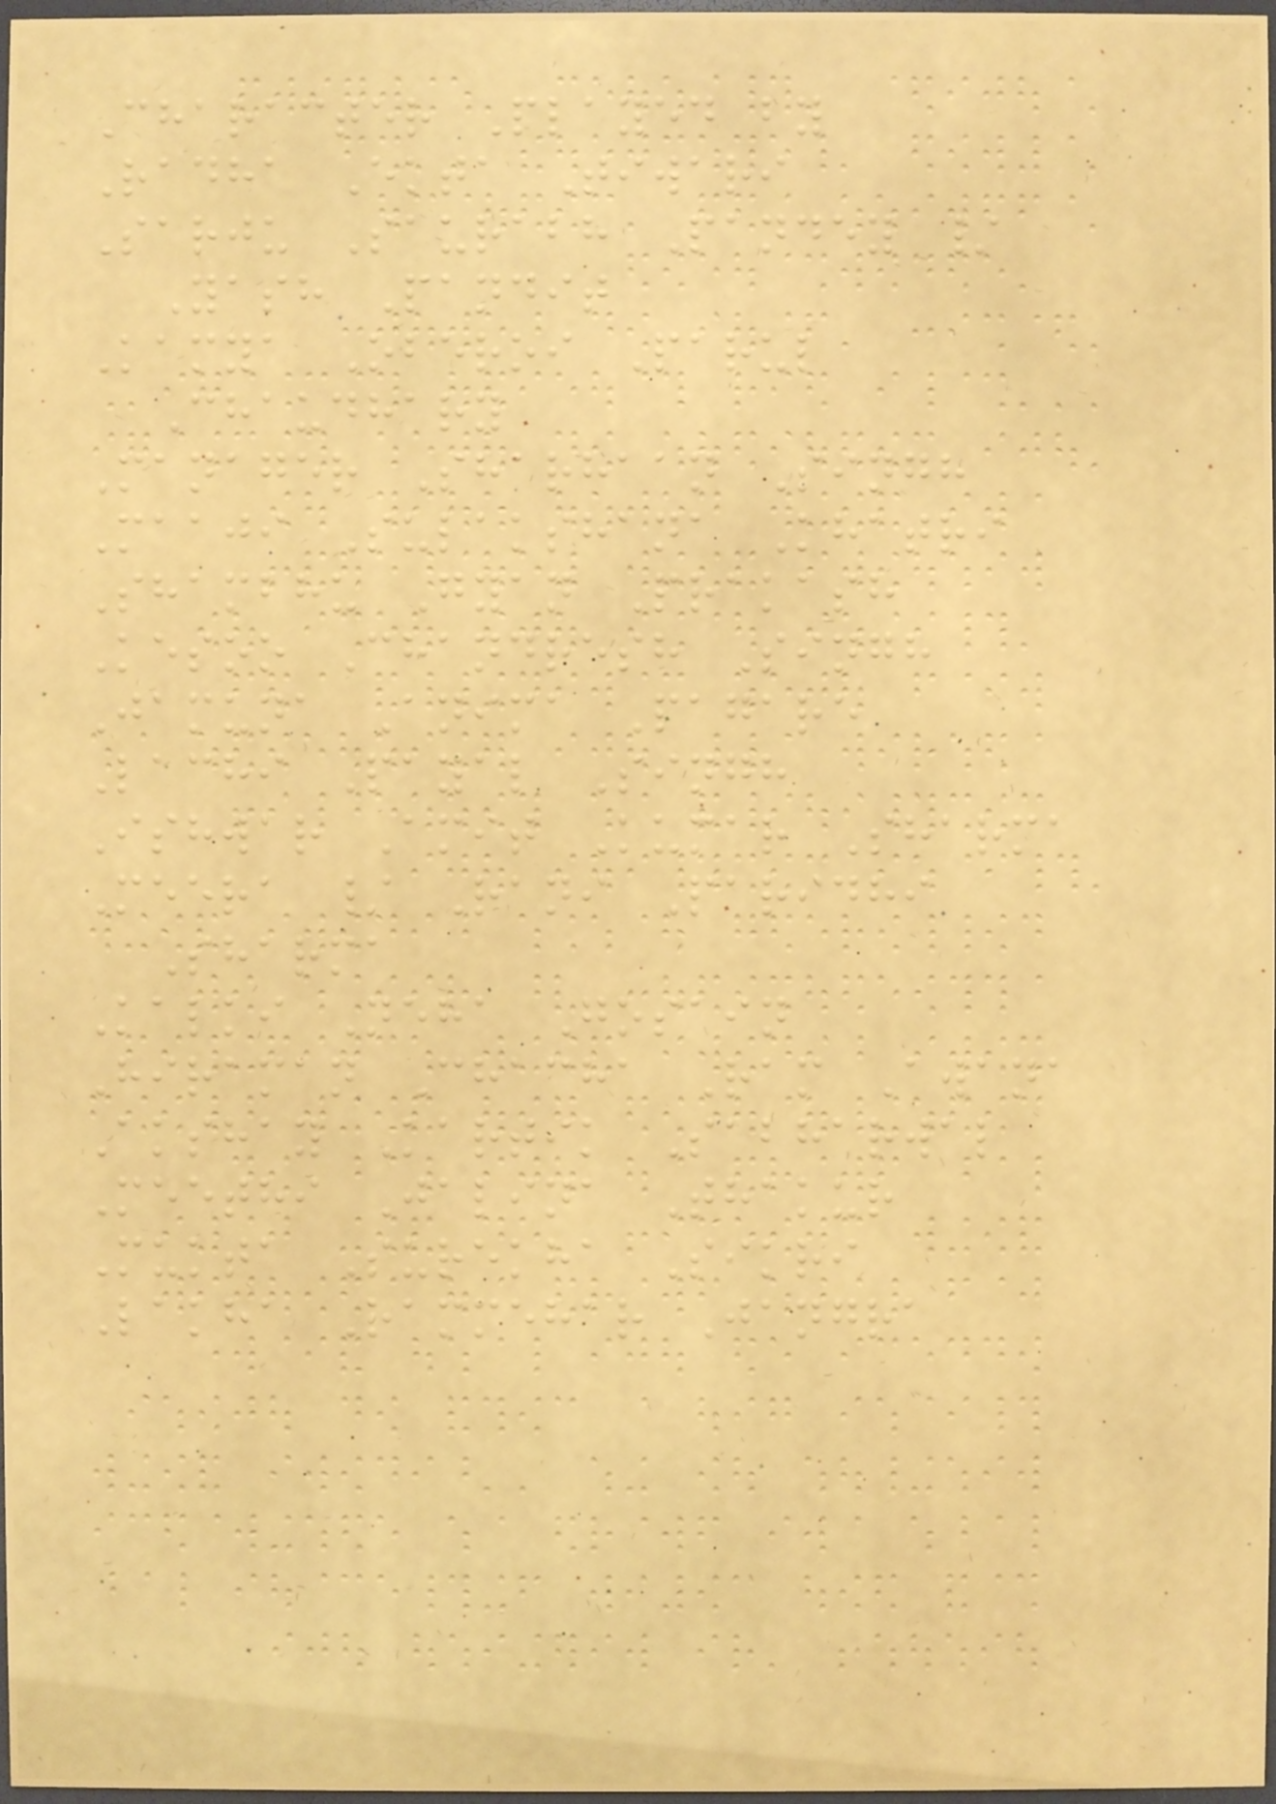Character Played by
Radha Ekta Tiwari
Sarju Saurabh Pandey /
Yash Pandit
Kamya Oberoi Parul
Chaudhary
Manager Sharhaan Singh
Maaji Sulakshana Khatri
Shambhu Gyan Prakash
Kesoo Chandresh Singh
Jamuna Anima Pagare
Lachi Payal Singh
Ishwar Amit Kumar Sharma
Meera / Rani Paridhi
Sharma
Kalki Neha Gosain
Hiraman Chacha Ram Awana
Akshay Kartik Sabharwal
Meethi Jalina Thakur
Mukta Surekha Sikri
Lakha Rammehar Jangra
